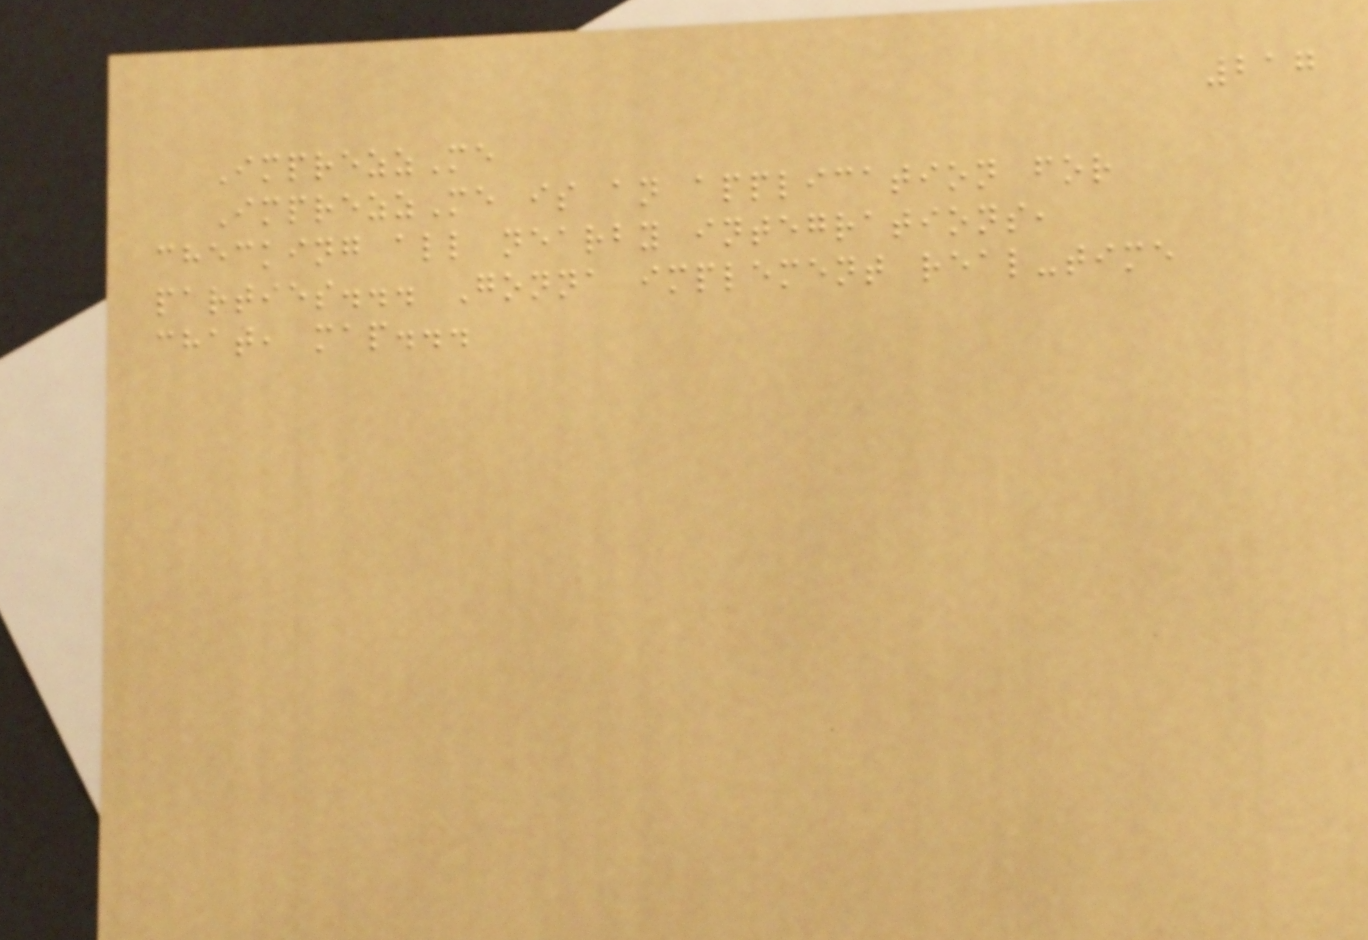217
ImprezzMe
ImprezzMe is an application for
checking all nearby integrations,
parties... Gonna implement real-time
chat, map...
